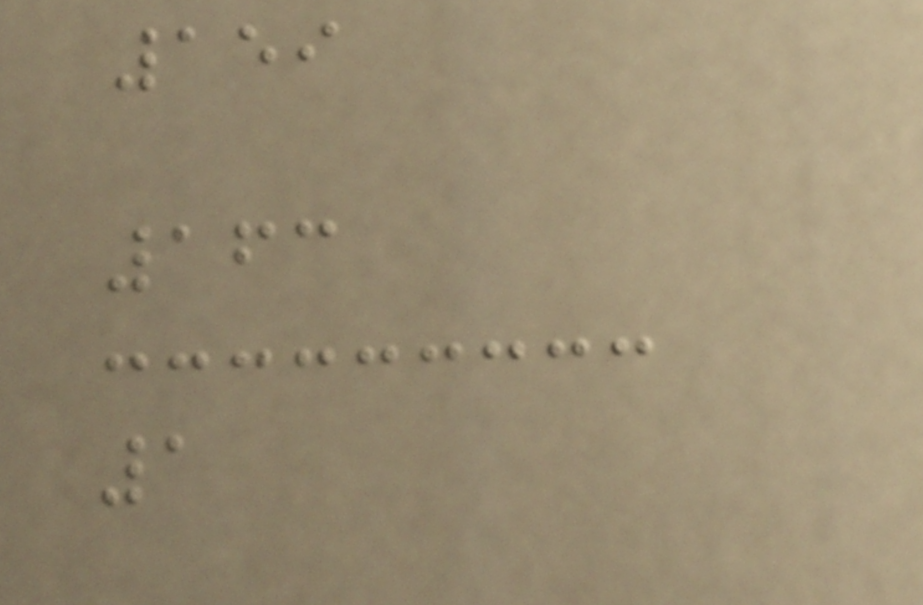159
163
1
